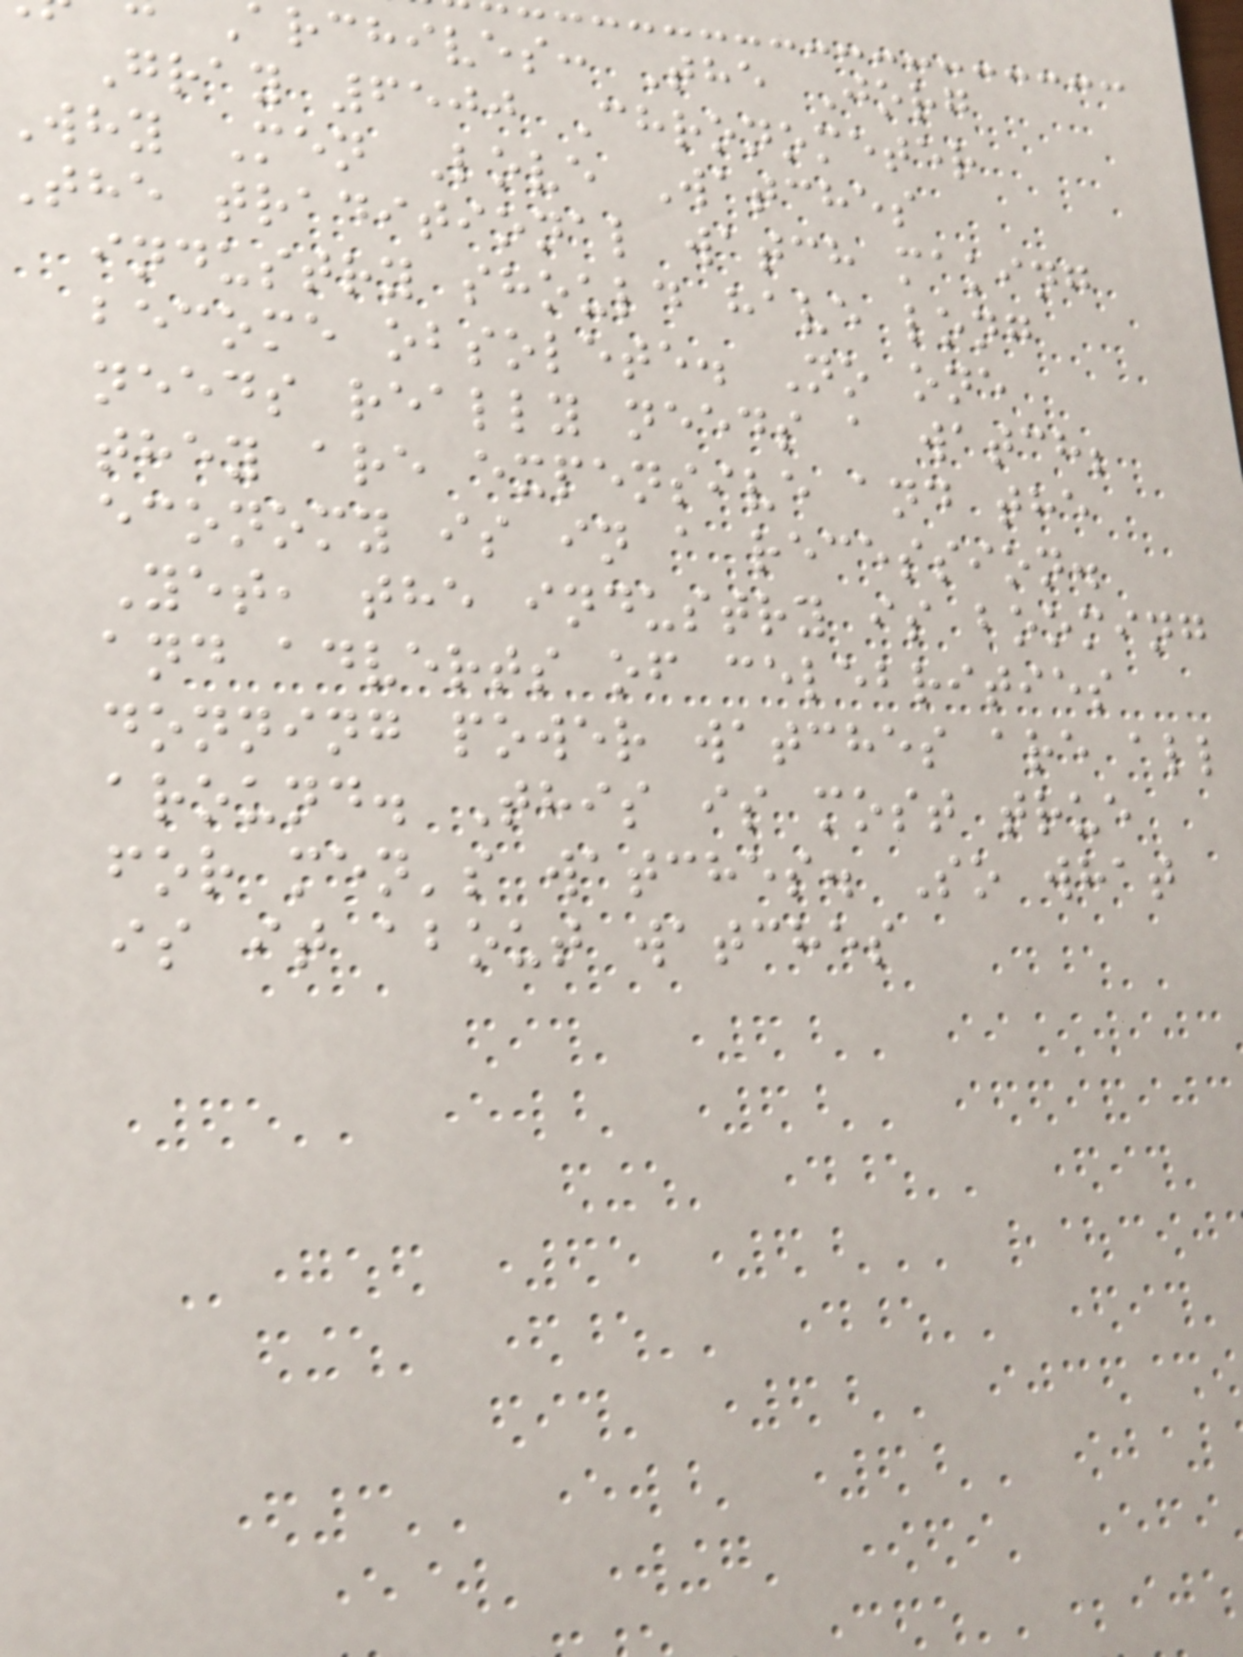archives: The Jorg
Gray 6500 Chronometer
why Men Love Watches
The traditional watch making
industry should have long
become obsolete. No one
needs really needs a watch;
they are expensive and the
economy is in a recession.
Yet, the industry is booming
and adverts of celebrities
donning power watches are all
around. This is most true
for men's watches. So what
is it about watches
